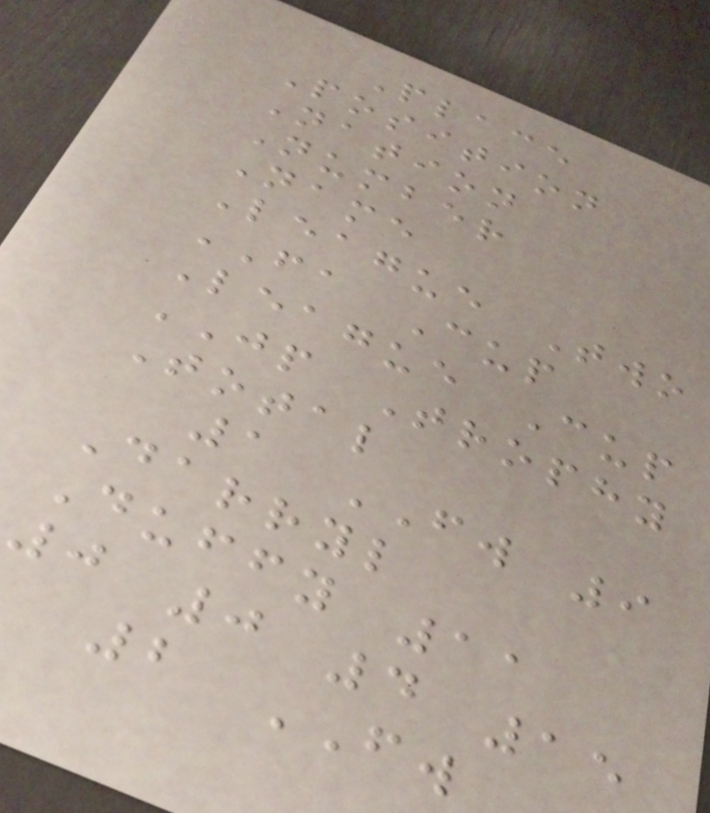Place
Position
Nation
Number
Name
League Two
FA Cup
League Cup
JP Trophy
Total
1 FW 9
Darryl
Duffy 11
0 0 4 15
2 FW
